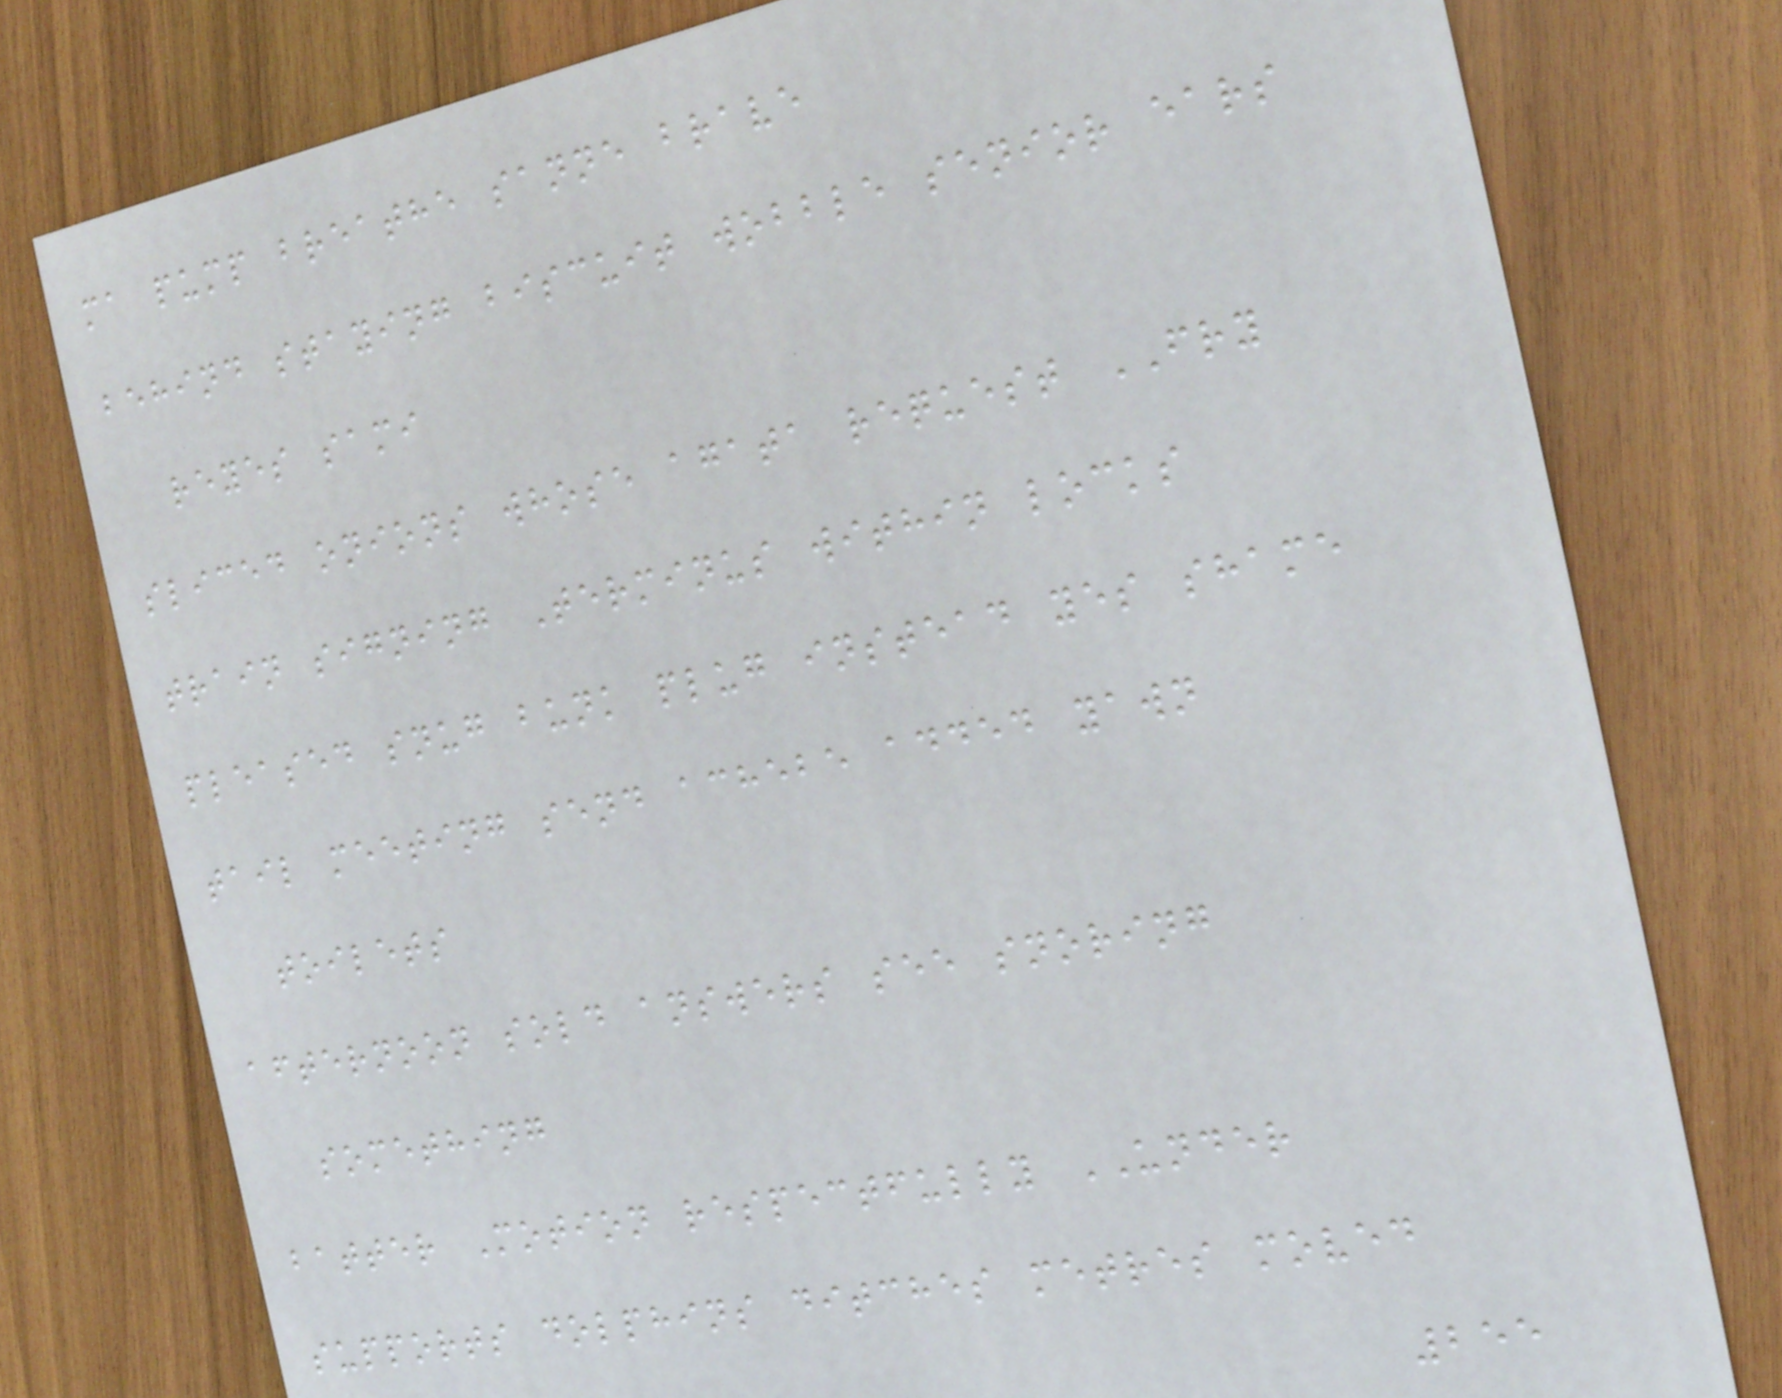ma pump breathe sanne brave
behind staying biscuit wobble senior ears
reyes sami
sliced onions whose agata request FRY
train signing Terminus within locks
pleased snug bunk plug instead yes shame
tail meeting send achebe added yawn
toilets
afternoon sold answers see snoring
something
batter Motion respectfully UNDER
supports dolphins ditches metres moved
255
